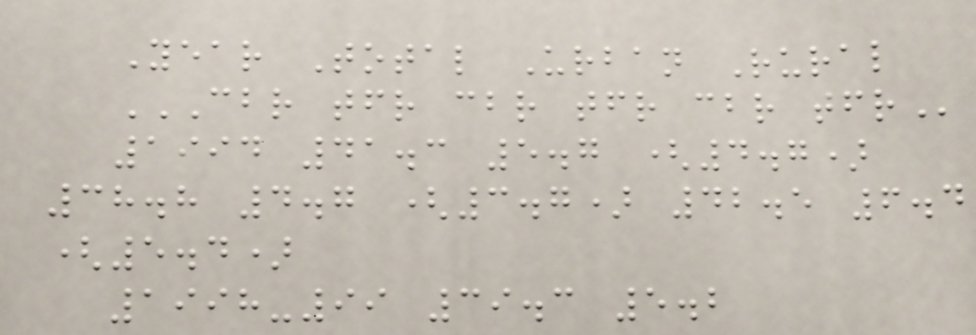Year Total Urban Rural
CBR TFR CBR TFR CBR TFR
1994 41.3 5.7 (4.7)
38.8 4.7 (3.7) 42.5 6.4
(5.4)
1998-99 39.3 5.2
